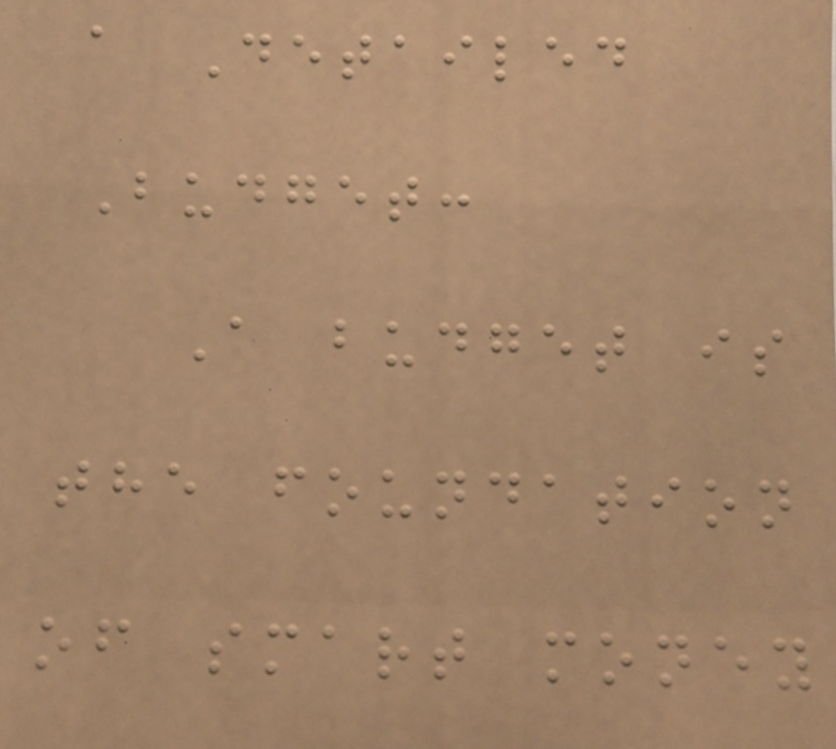a Detailed
Budget:
A budget is
the foundation
of smart money
